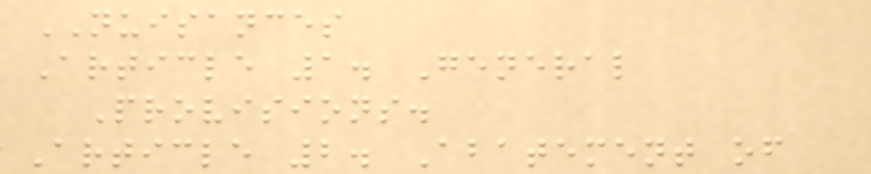NUISANCES
Article 1. General
Provisions.
Article 2. Abatement of
